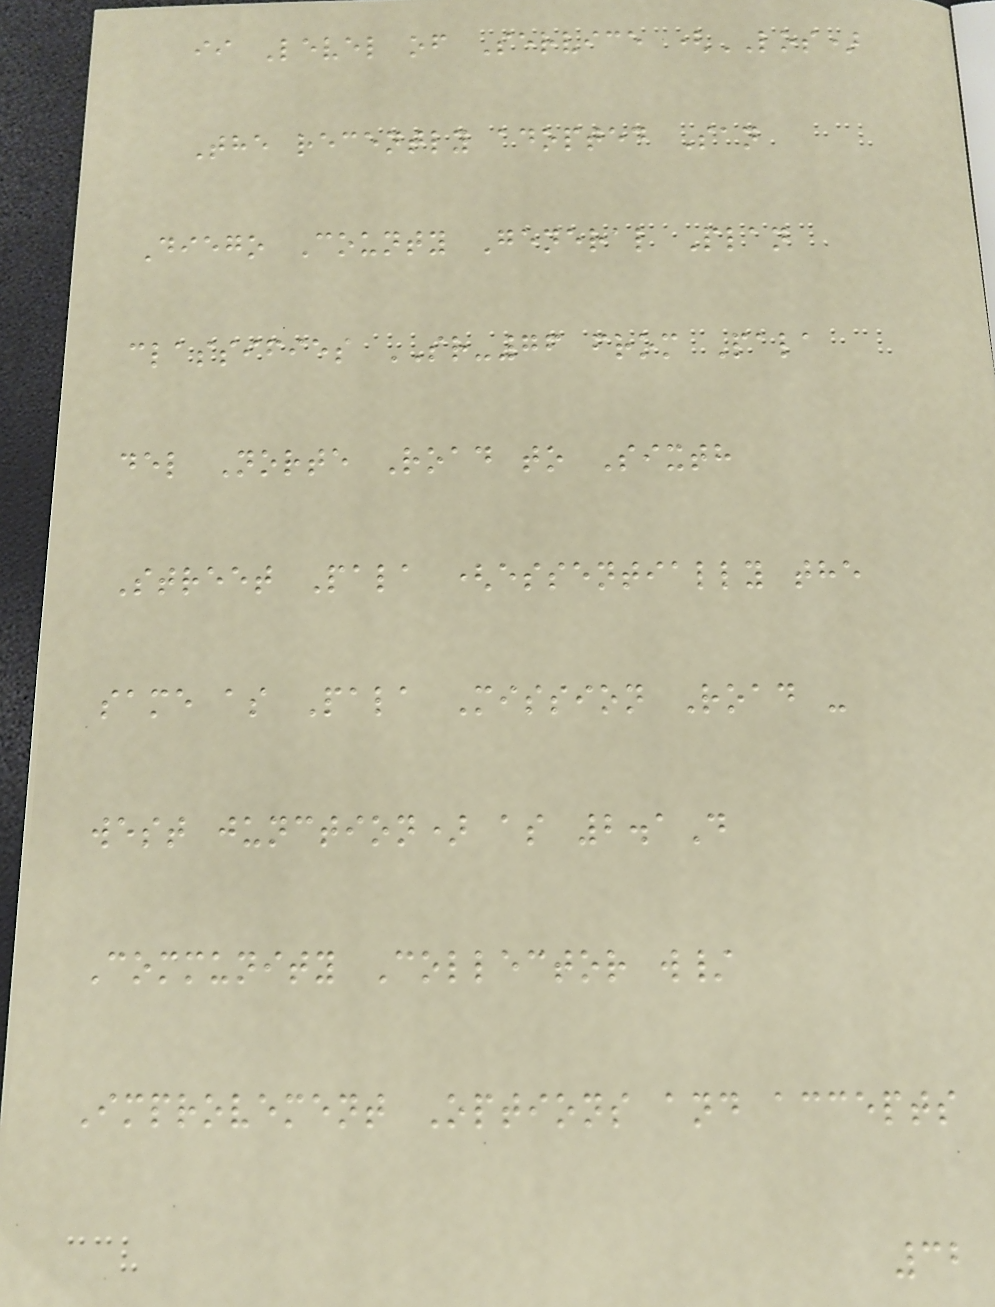ii Level of Service (LOS)
The recently adopted San
Diego County General Plan
classifies SR-76 from Pala
del Norte Road to Sixth
Street Pala (essentially the
same as Pala Mission Road -
west junction) as 2.1D
Community Collector w/
Improvement Options and accepts
32
